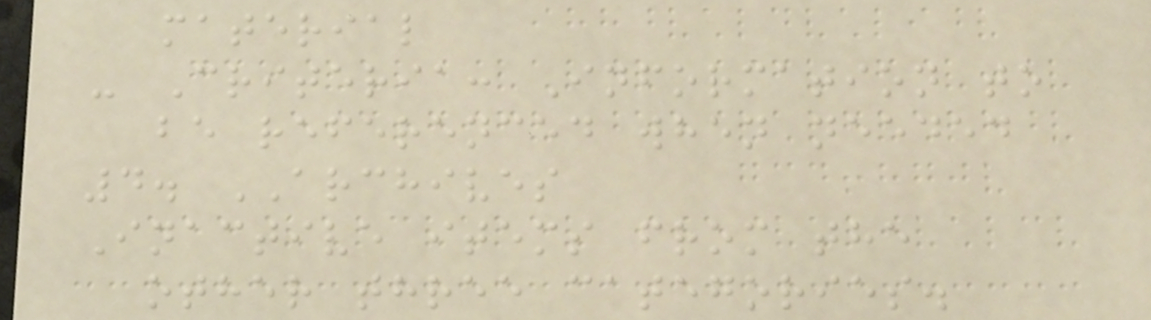material
- Criteria: Information to
be referenced when needed
4. ARCHIVES
Inactive items from the
other three categories.
